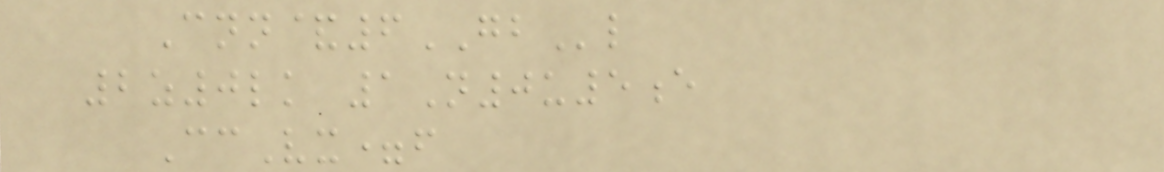Cnn&6GBl
2z0lk 1N0u5e
CcVx=f
